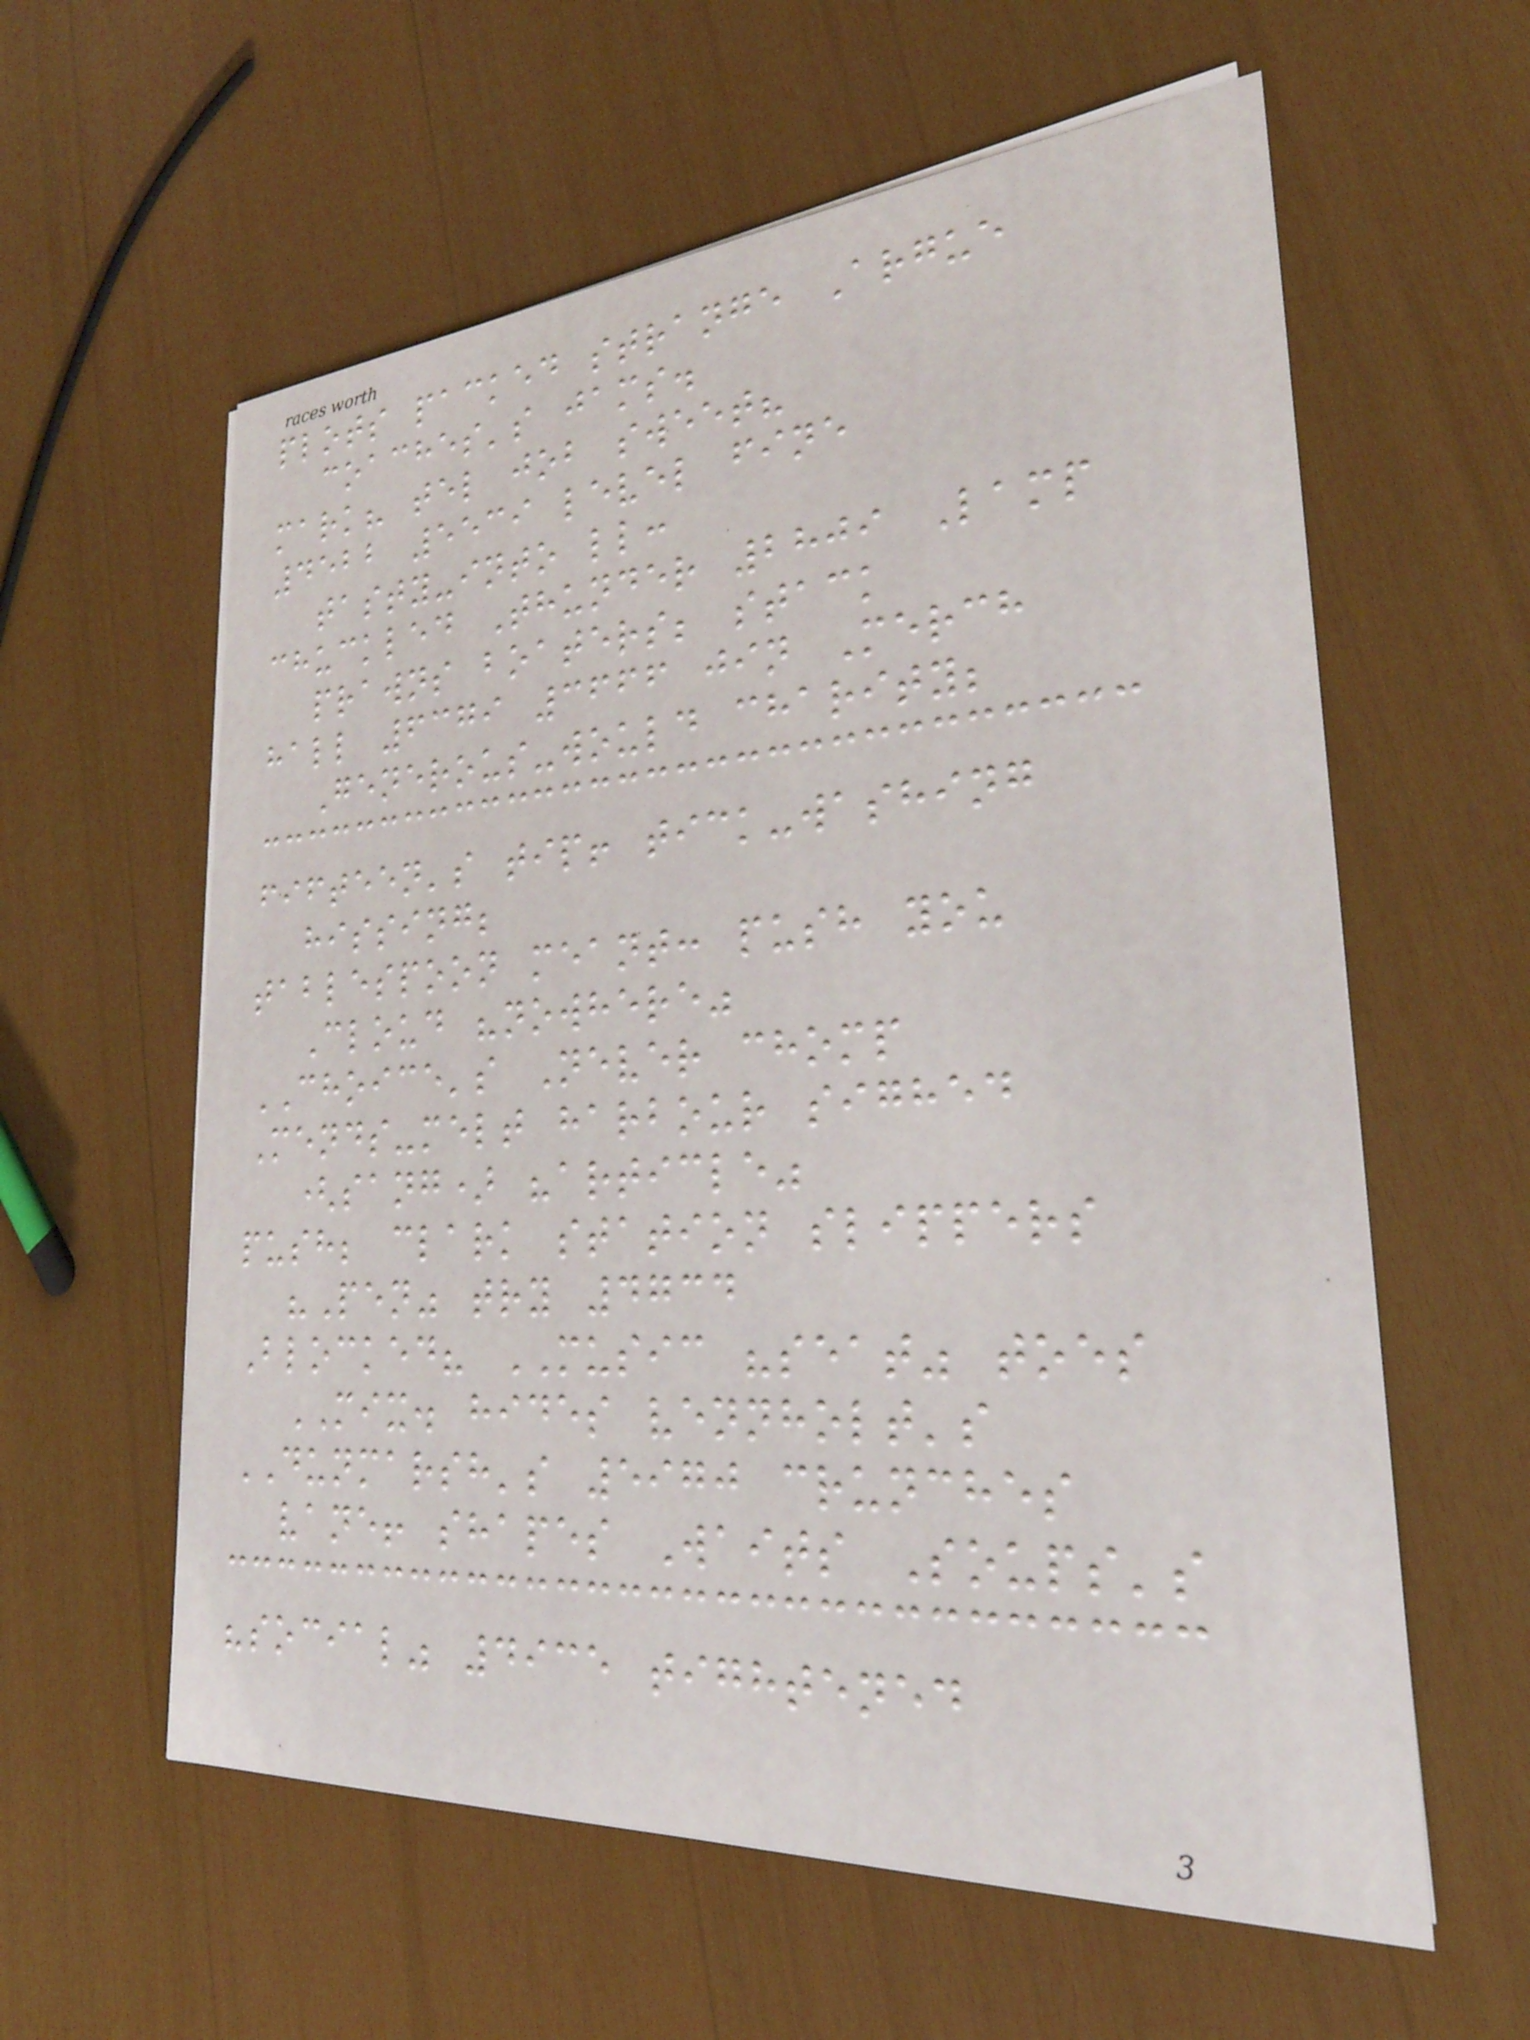plots packed strange Argue
coaches's jams.
mark? tel job sweet?
4522 5539 level fine
tasty-into ll:
chuckled Thunder 2809 Lamp
prawns boaters; stack
hall 6379 3666 jin Merch
Generous-would charity;
fifteen's tip! tick-washing
hissing;
tablespoon meant: push you
Cloud "nowhere"
CHOICE's Never chomp
Mends-melt harbour sighed
(sang) "article"
push; clark station slippers
"Pen" try 4734
Blocked? MUSIC "seat" toes
MIX. hides vennholt's
DUNMARSH's 5970 crunches
vane! shapes Waits Soups's
"social" 4935 tightened
